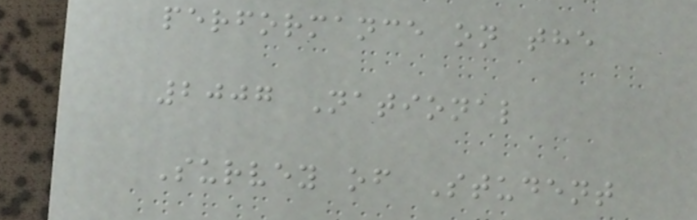performance on the
2007 National
Survey of Student
